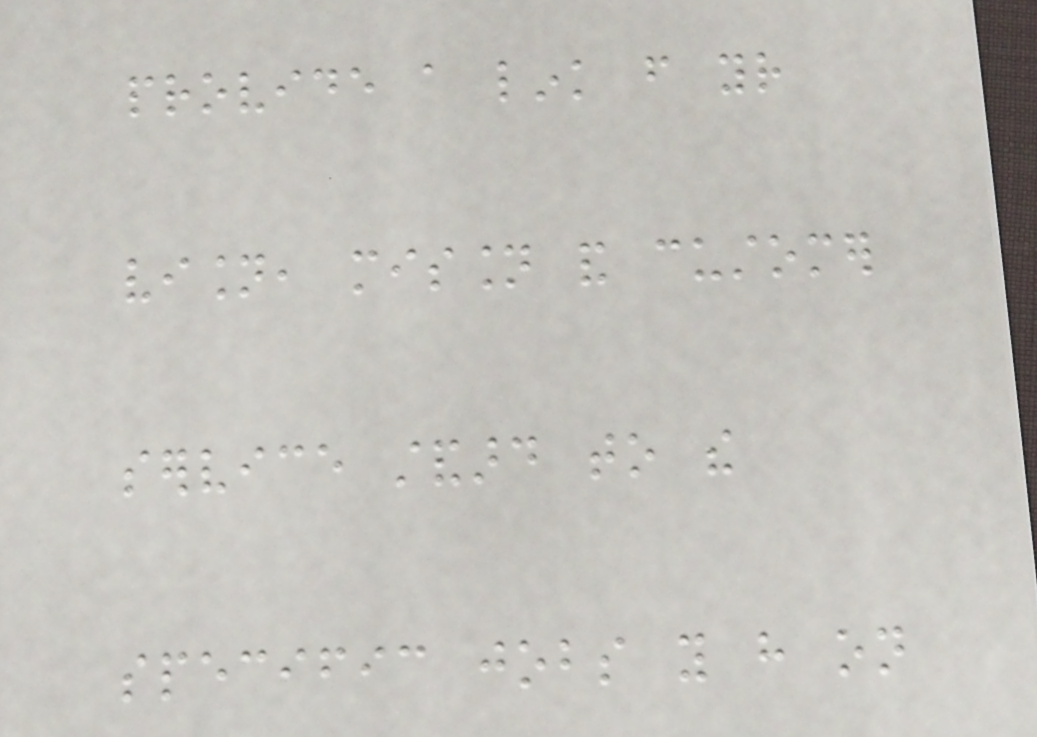provide a link from your
vision, mission and customer
service standard to the
specific jobs you have on
